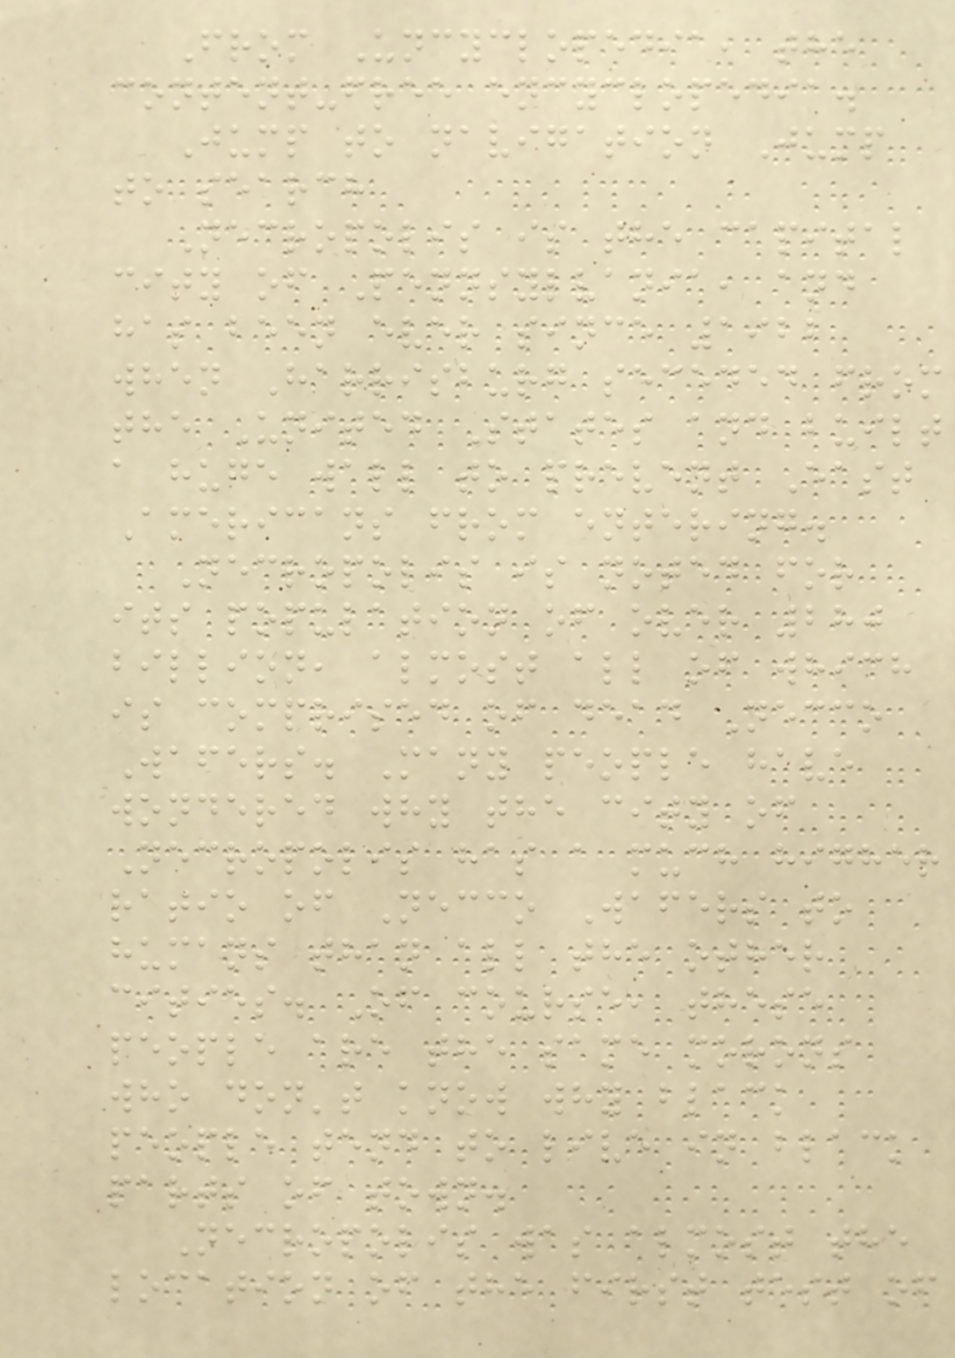From Uncyclopedia, the
content-free encyclopedia.
Jump to navigation Jump
to search
Necropolis is the capital
city of Pennsylvania, and
has been ever since 1922
when Harrisburg seceded from
the United States and built
a huge wall to prevent East
Americans from entering.
Necropolis is noted for
its population of over 280
billion, almost all of which
is comprised of dead Necco
Wafers. Many people have
wondered why the city of
Necropolis has a much higher
ratio of Necco Wafers to
humans than all the other
cities. Of course, these
people are the same morons
who don't know why black
people tend to live in black
parts of town.
Necropolis was almost the
location of the first test of
